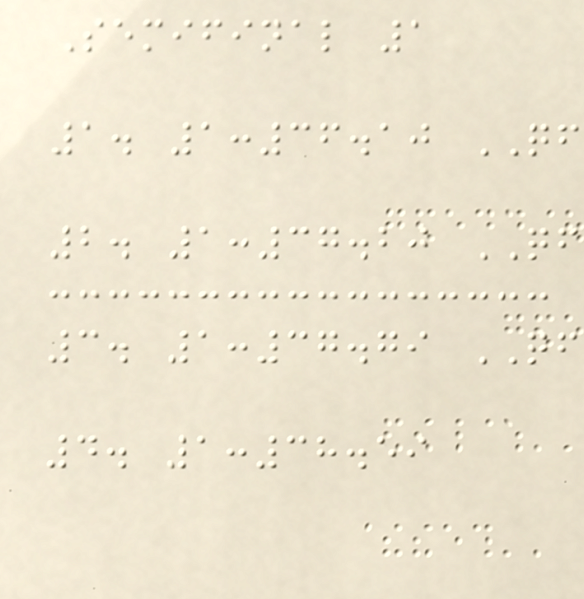Semifinal 1
1. 1:36.10 QF
2. 1:37.20 QF
3. 1:37.79 QF
4. 1:38.59
